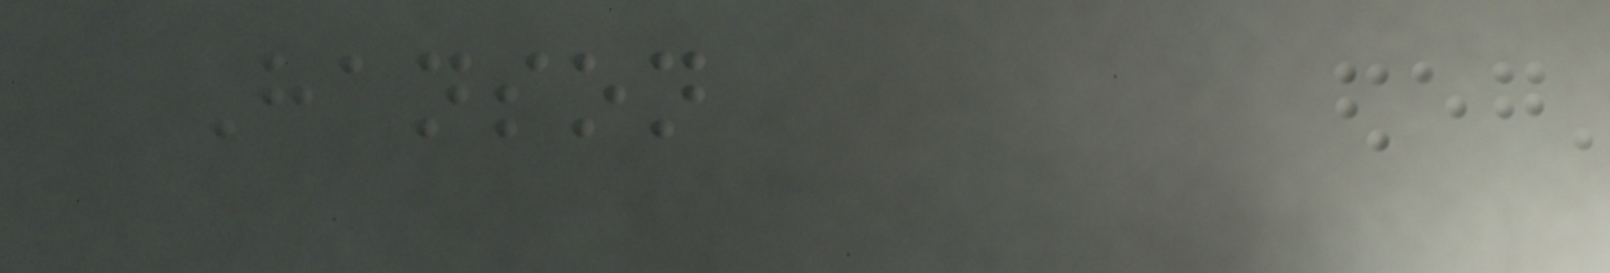Hanson
